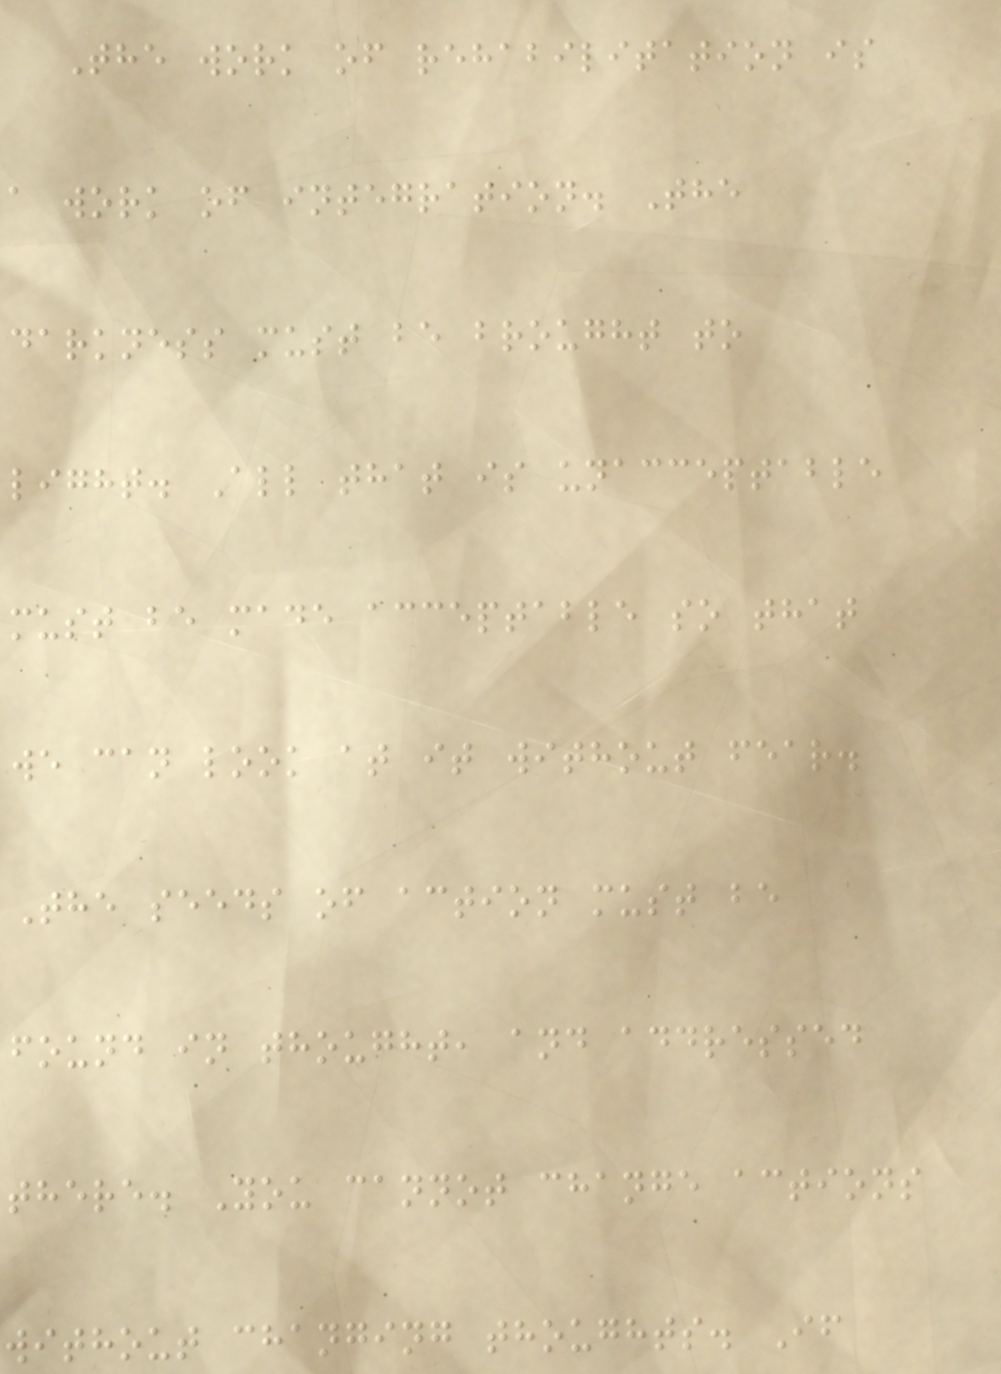The work of rehabilitation is
a work of integration. The
darkness must be brought to
light. All that is unacceptable
must be made acceptable so that
we can look at it without fear.
The seeds of action must be
found in thought, and addressed
there. You cannot change actions
without changing thoughts. If
